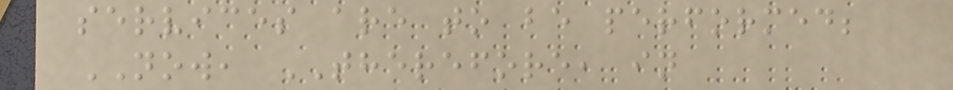services are to be performed;
NOW, THEREFORE, in
